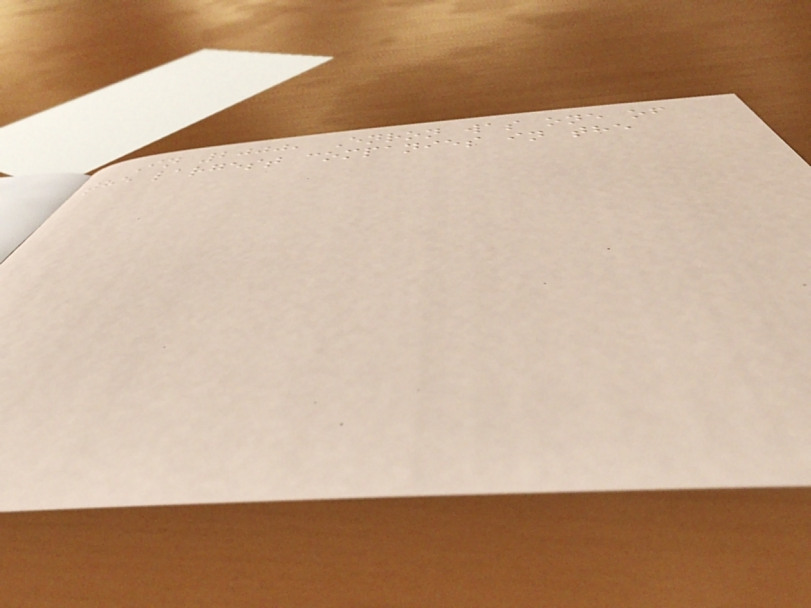In 2000, Enron was one of
the largest companies in the
